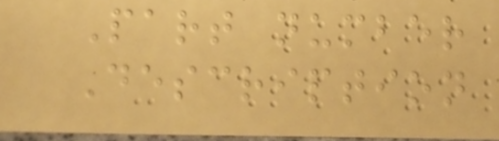Part number
Description
